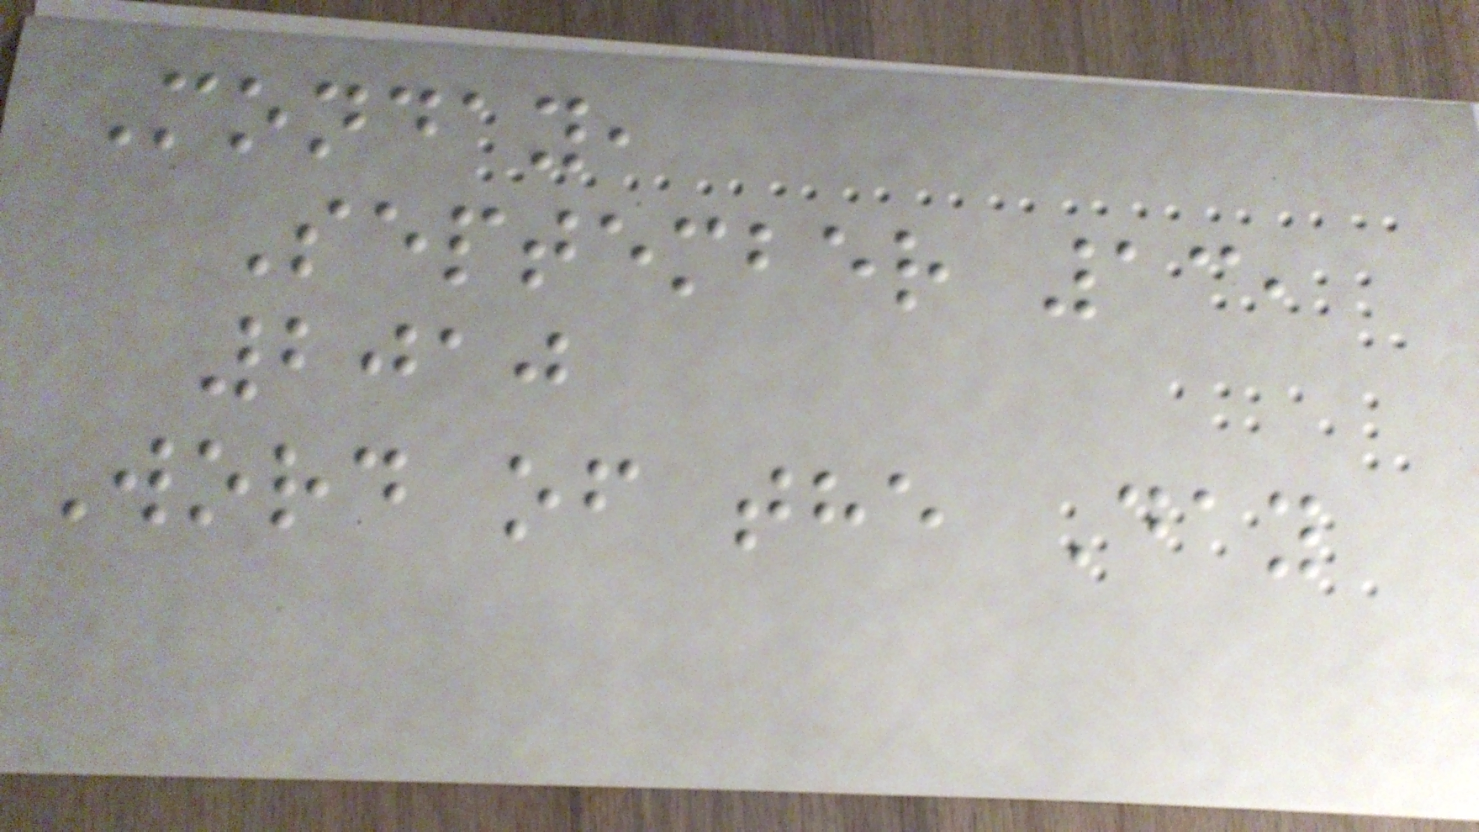Monday,
September 13,
2010
Word of the Day
